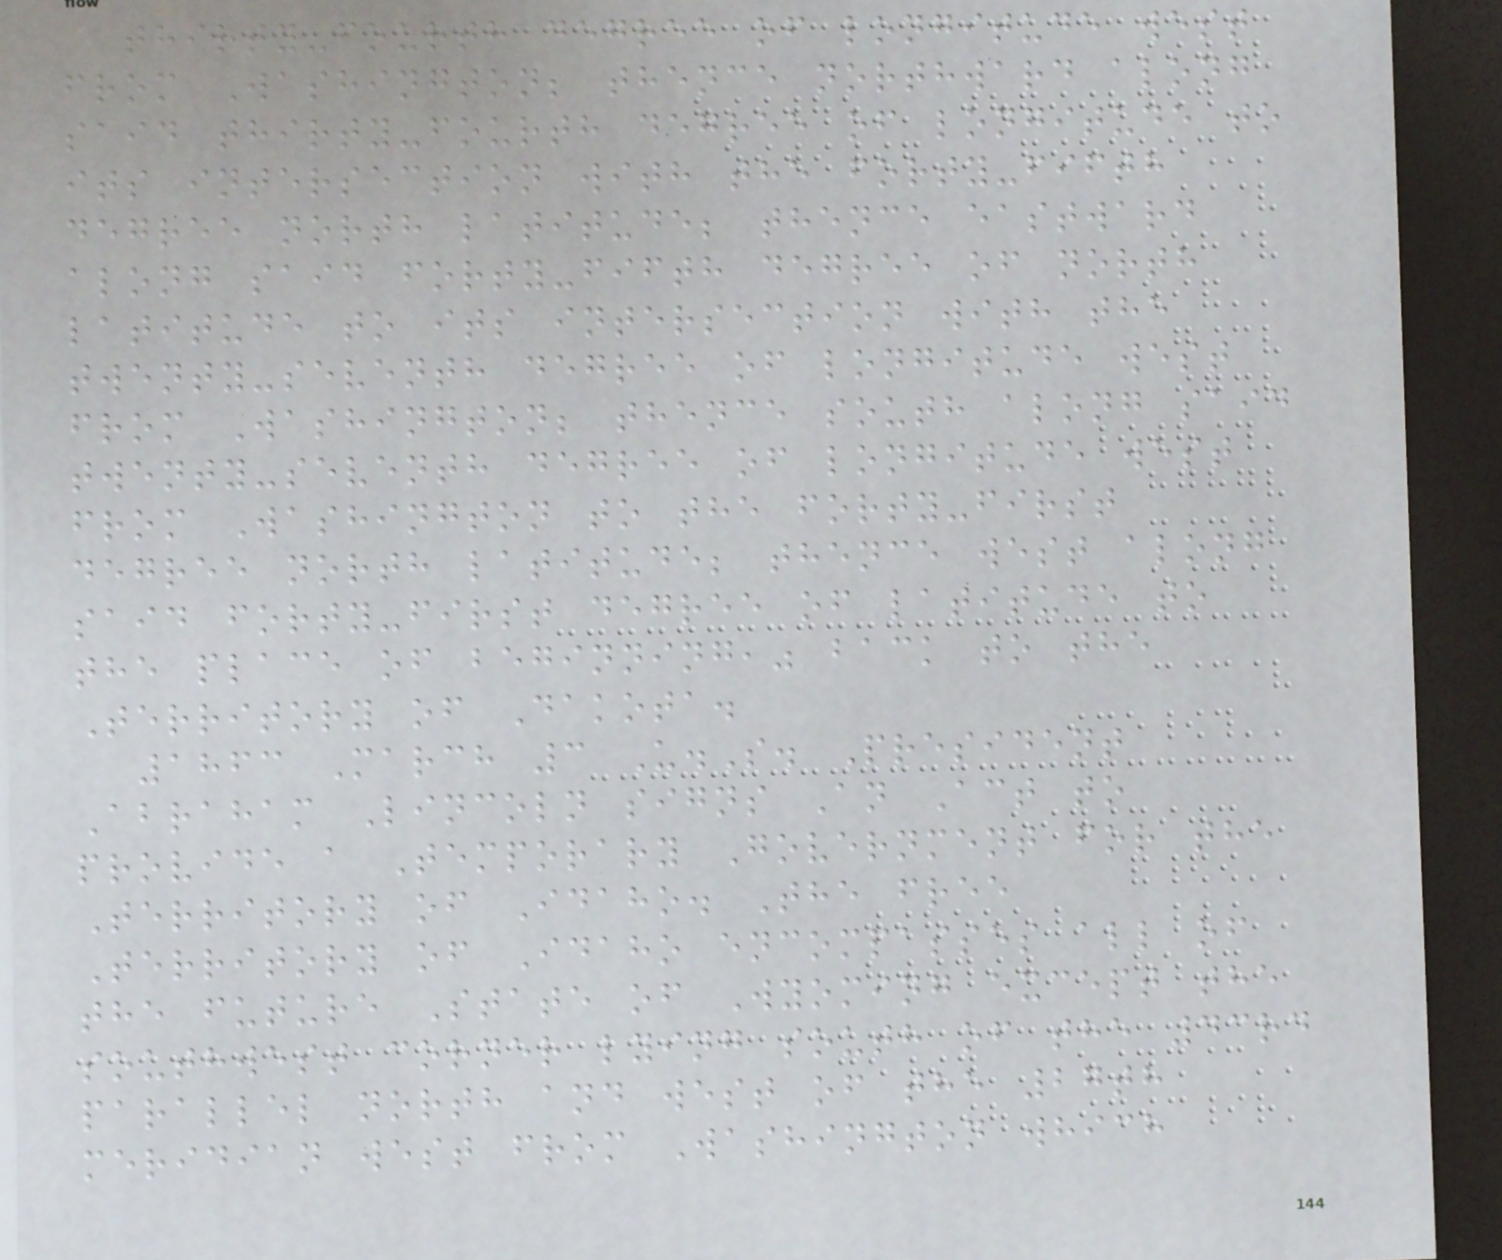thirty-fourth degree of longitude west
from Washington; thence northward along
said thirty-fourth degree of longitude to
its intersection with the forty-fifth
degree north latitude; thence eastward
along said forty-fifth degree of north
latitude to its intersection with the
twenty-seventh degree of longitude west
from Washington; thence south along said
twenty-seventh degree of longitude west
from Washington to the forty-first
degree north latitude; thence west along
said forty-first degree of latitude to
the place of beginning," back to the
Territory of Dakota.
1863 March 3 U.S. President
Abraham Lincoln signs An Act to
provide a Temporary Government for the
Territory of Idaho. The free
Territory of Idaho encompasses all of
the future State of Wyoming except the
southwest corner lying south of the 43rd
parallel north and west of the 27th
meridian west from Washington which
